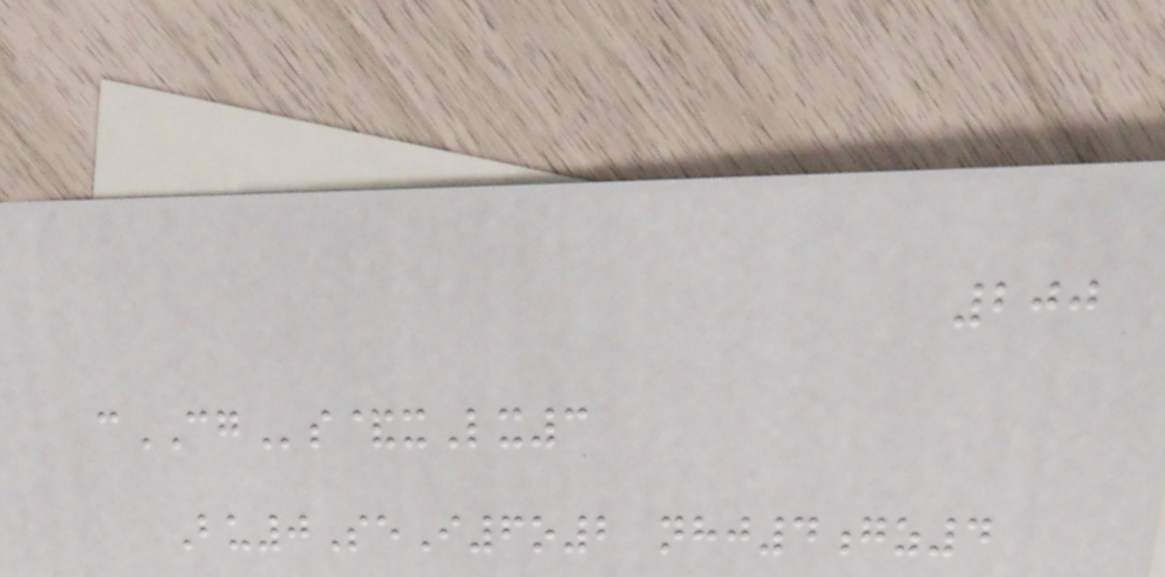200
cCGs&xLx3
Bu0SeI6o2 nhj4gz4
